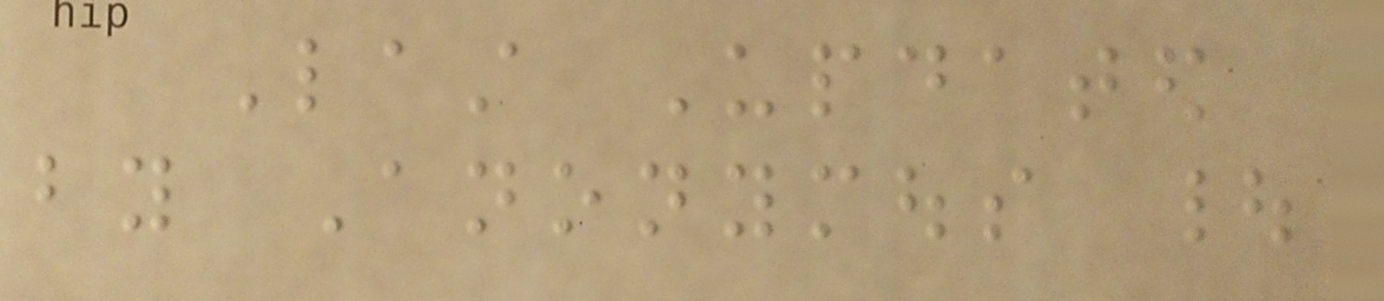Last Updated
by Anonymous |
